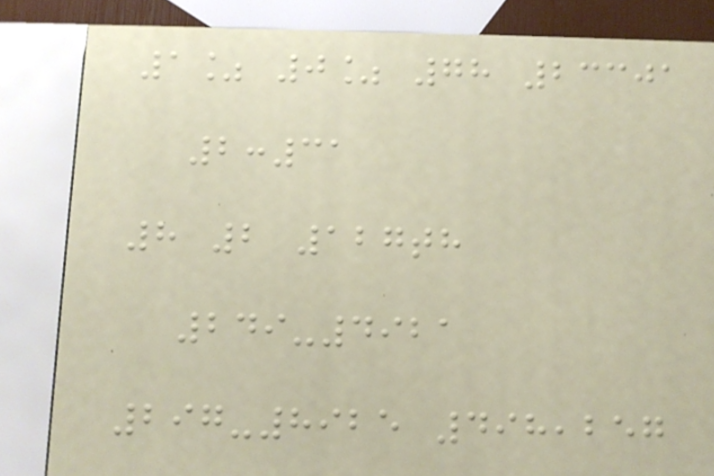1% 0% 78 23301
2:31
8 2 127th
249-4921
297-8925 498,257
